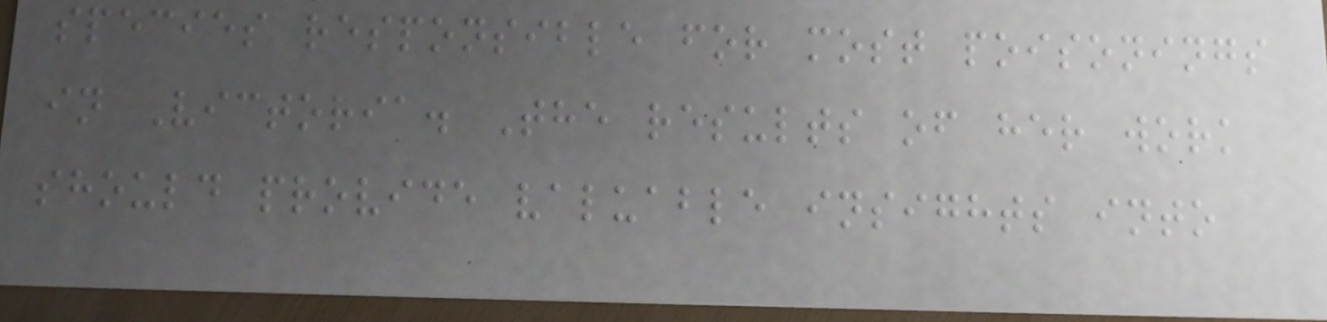species responsible for most poisonings
in Victoria. The results of her work
should provide valuable insights into
